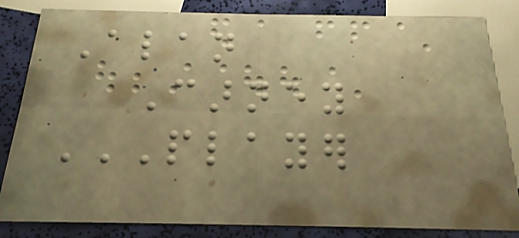Alan
Carney
PLAYER
